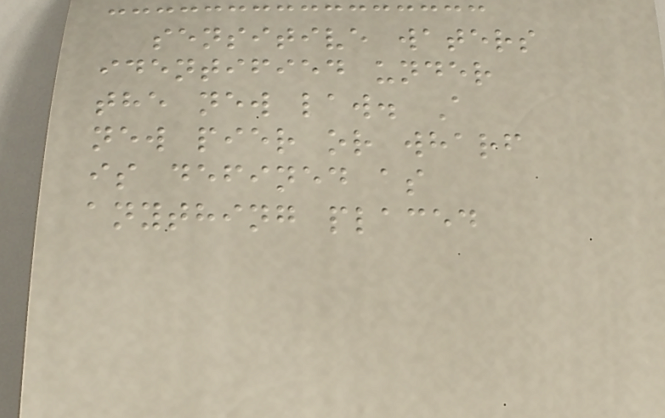sensitive waters
identified under
the new law. A
new pier or wharf
is defined as
anything placed
